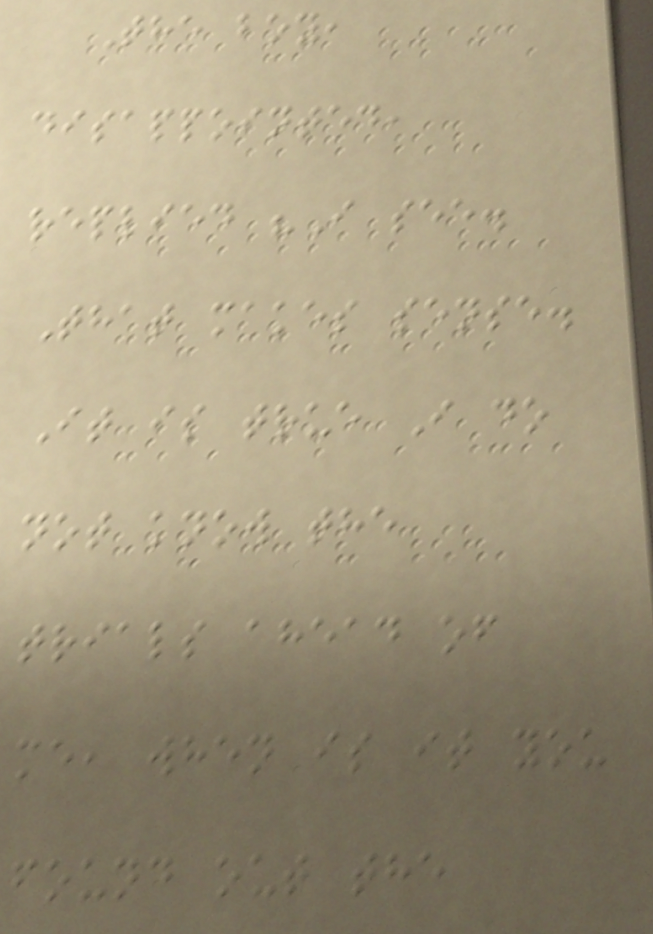The boy,
disappointed,
replied "I see.
That makes sense.
It is true I do
not know the
trials ahead of
me, when is it you
found out the
